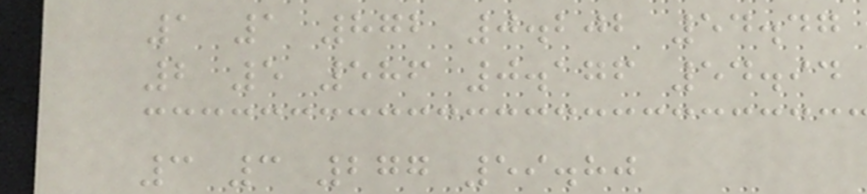1 1 872 0.202 54.47
2 5 586 0.176 54.94
3 3 277 59.80
